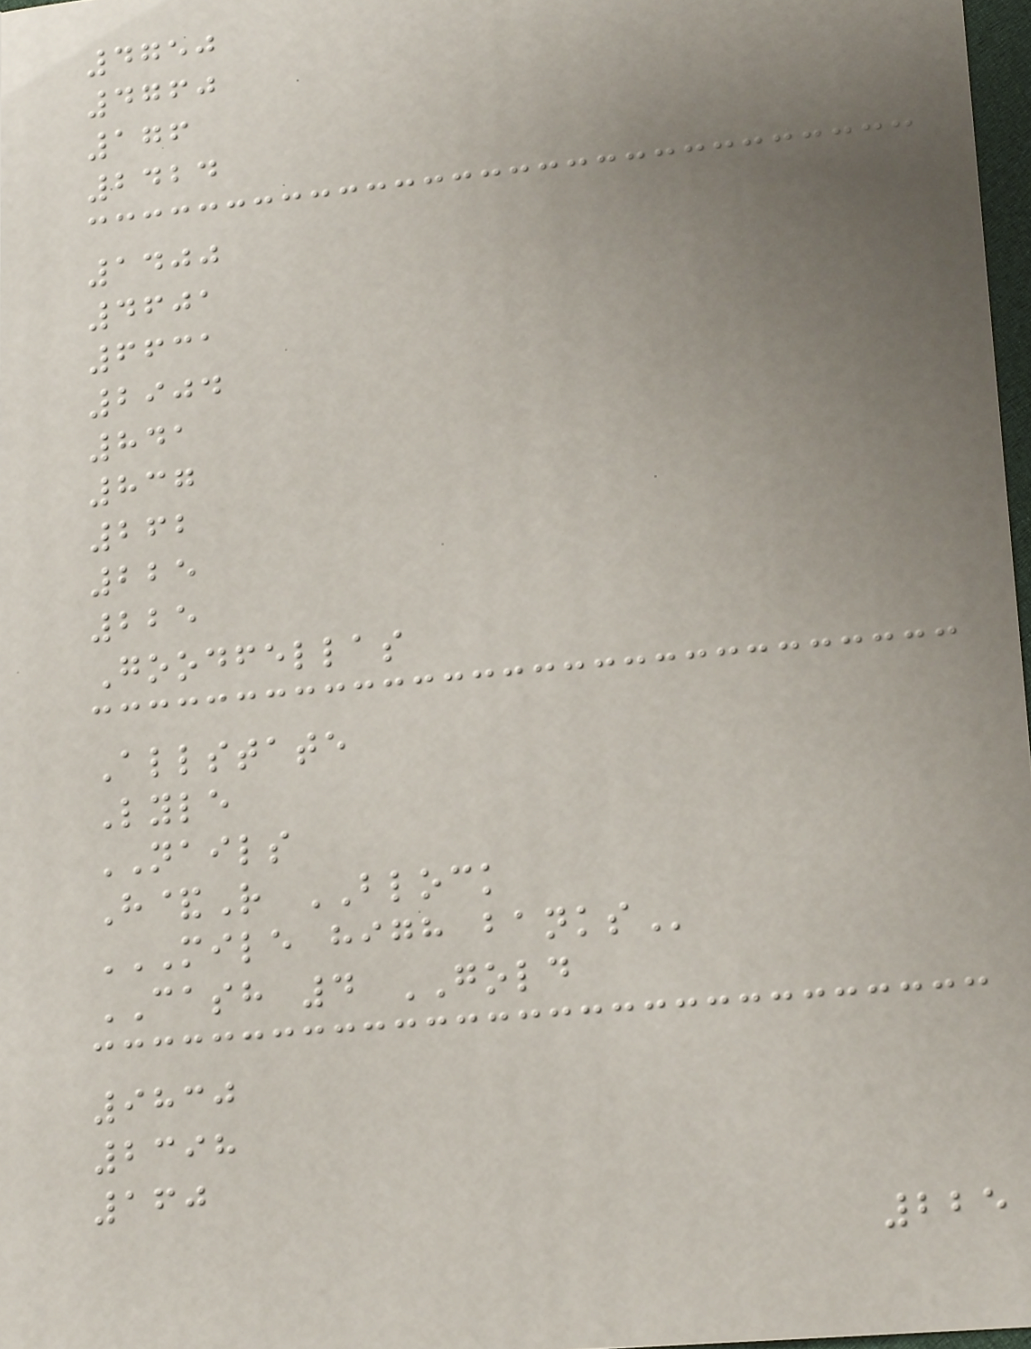4750
4760
176
2424
1400
4601
6631
2904
841
837
262
225
225
Goodfellas
Allstate
Lyle
NAILS
H&R BLOCK
MILE HIGH BANKS
CASH 4 GOLD
9830
2398
160
225
